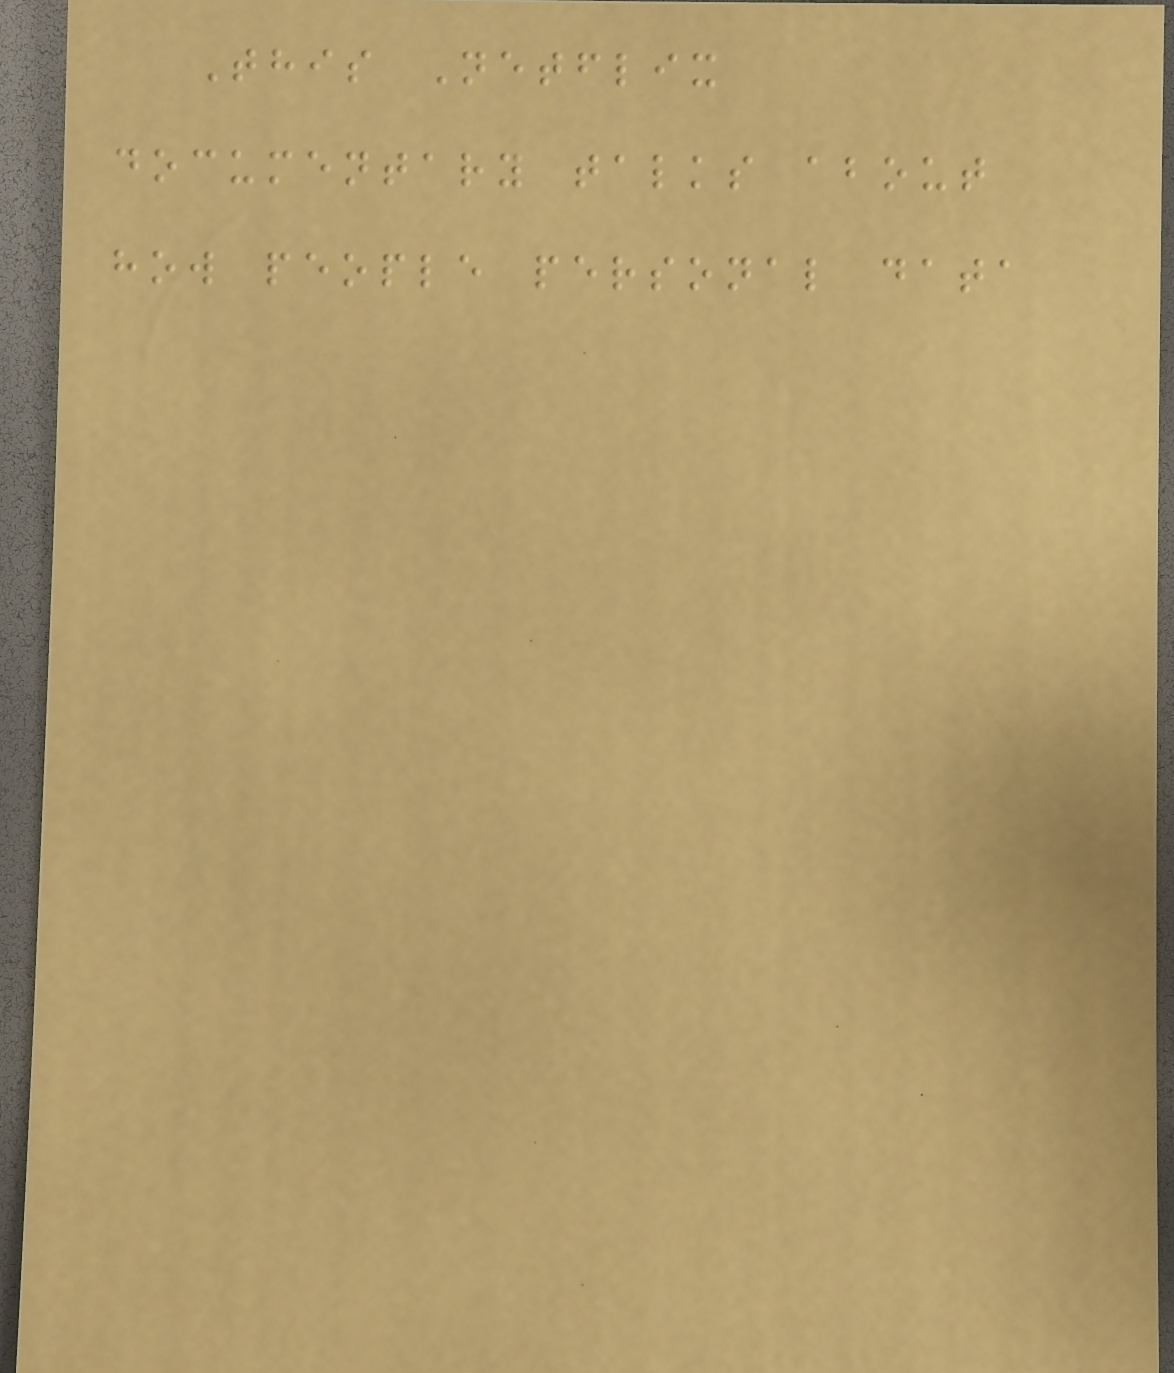This Netflix
documentary talks about
how people personal data
